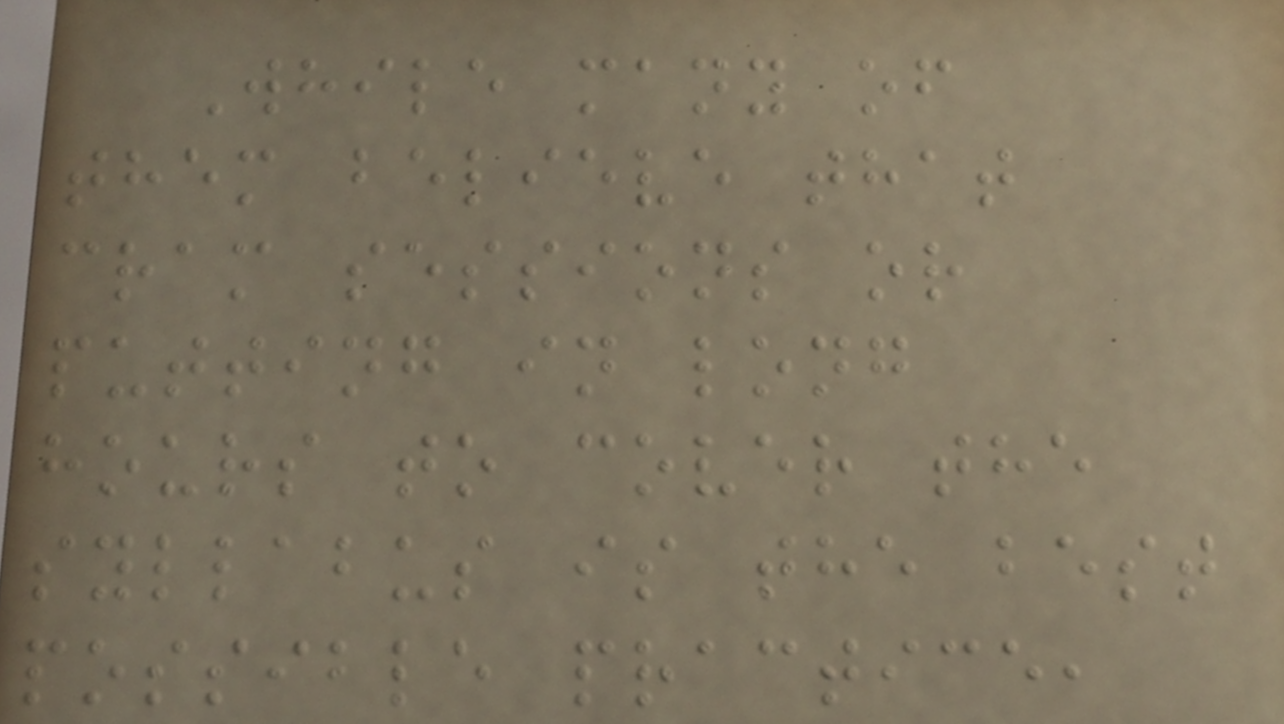While many of
them believe that
cram sessions or
putting in long
hours to cover the
syllabus is the best
possible practice,
